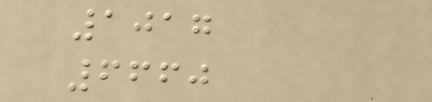1017
6660
